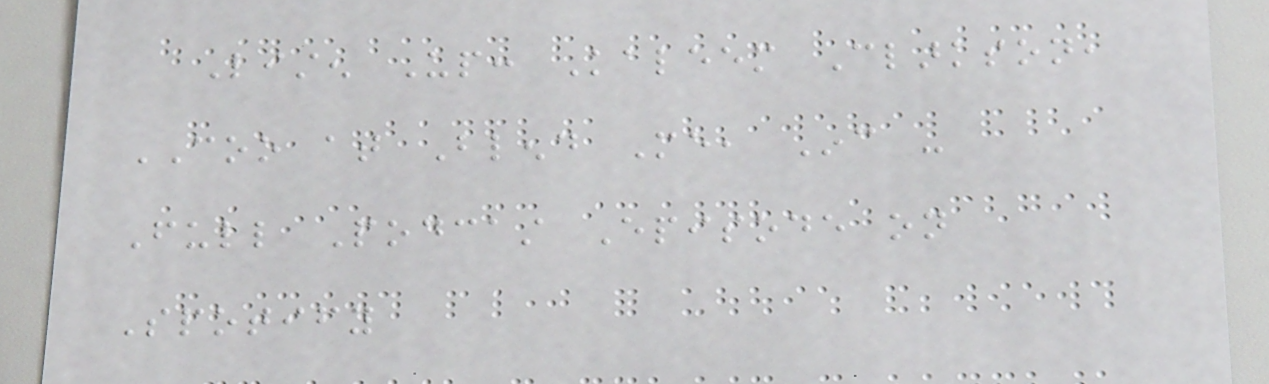Listen Up: Kaleem Clarkson,
COO at Blend Me, Inc -
Full Podcast Episode on
Spotify
